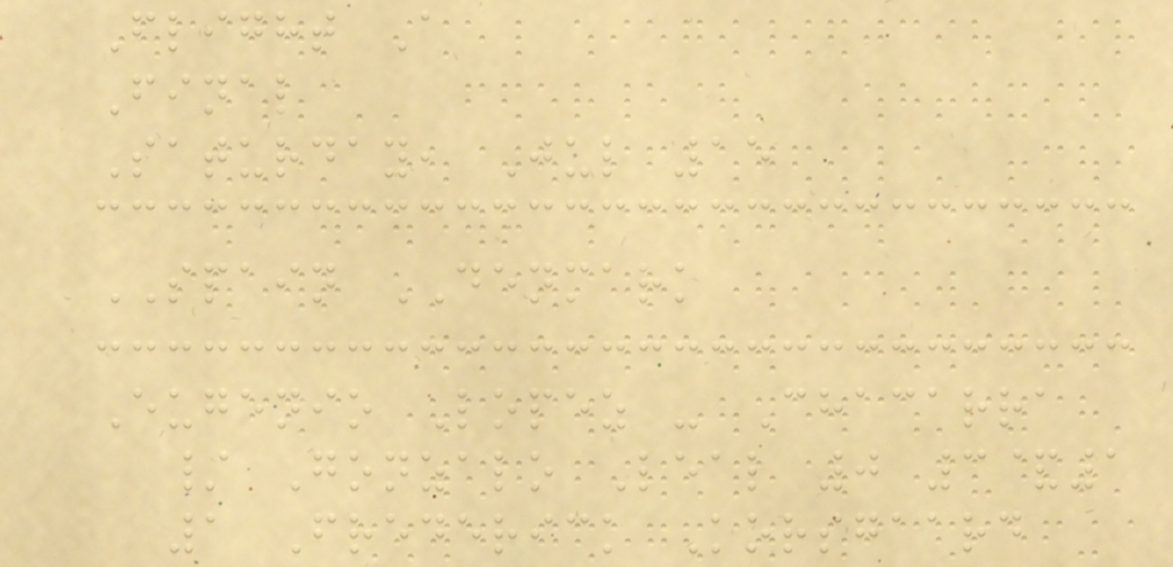Flight A
Final
Saturday, Jul 15
SPAIN DENMARK
Eugenio Lopez - Chacarra
/ Gonzalo Leal 0 3&1
1 Frederick Korsgaard
